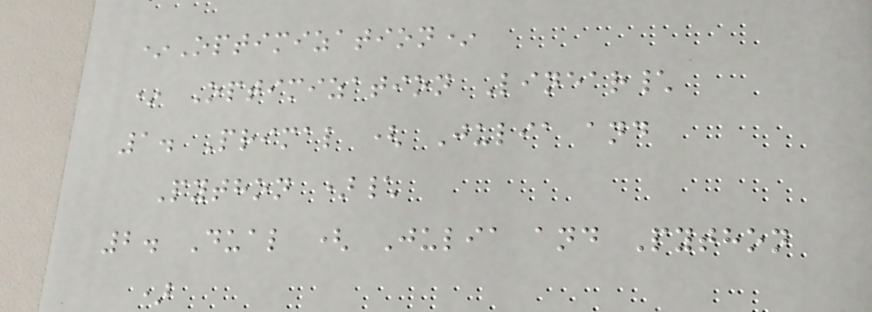*Optimization*
* Optimization Linear\
1. Primal ( Julia and
Python )\
2. Dual ( Julia and Python
)
